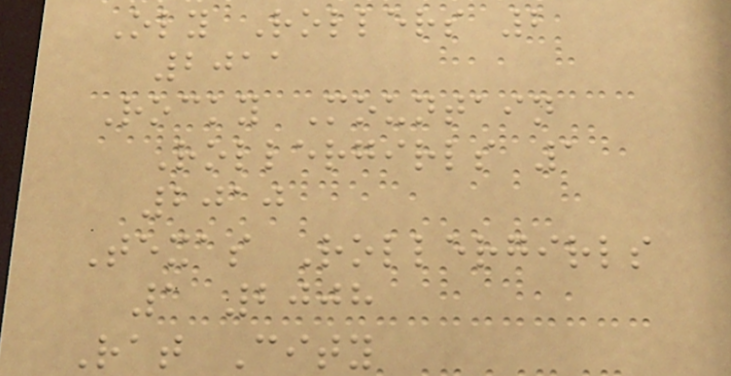Oly Rollers 2
2011
Rocky Mountain
Rollergirls 1
2010
Texas Rollergirls
1 2008
Rat City
